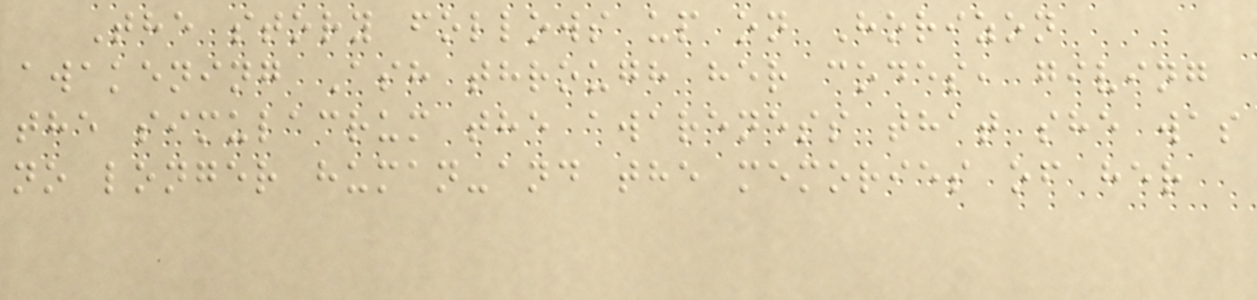The story follows up on Horizon
awakening Ash through her codes, giving
the simulacrum the awareness that she was
no longer human-and the memories of her
